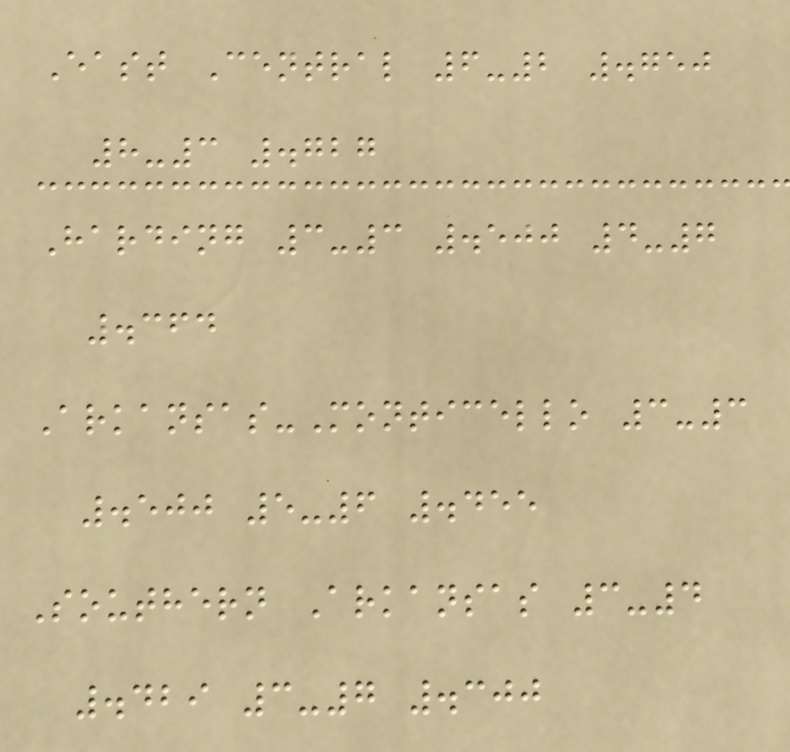East Central 6-2 .750
8-3 .727
Harding 3-3 .500 4-7
.364
Arkansas-Monticello 3-3
.500 5-6 .455
Southern Arkansas 3-4
.429 3-7 .300
